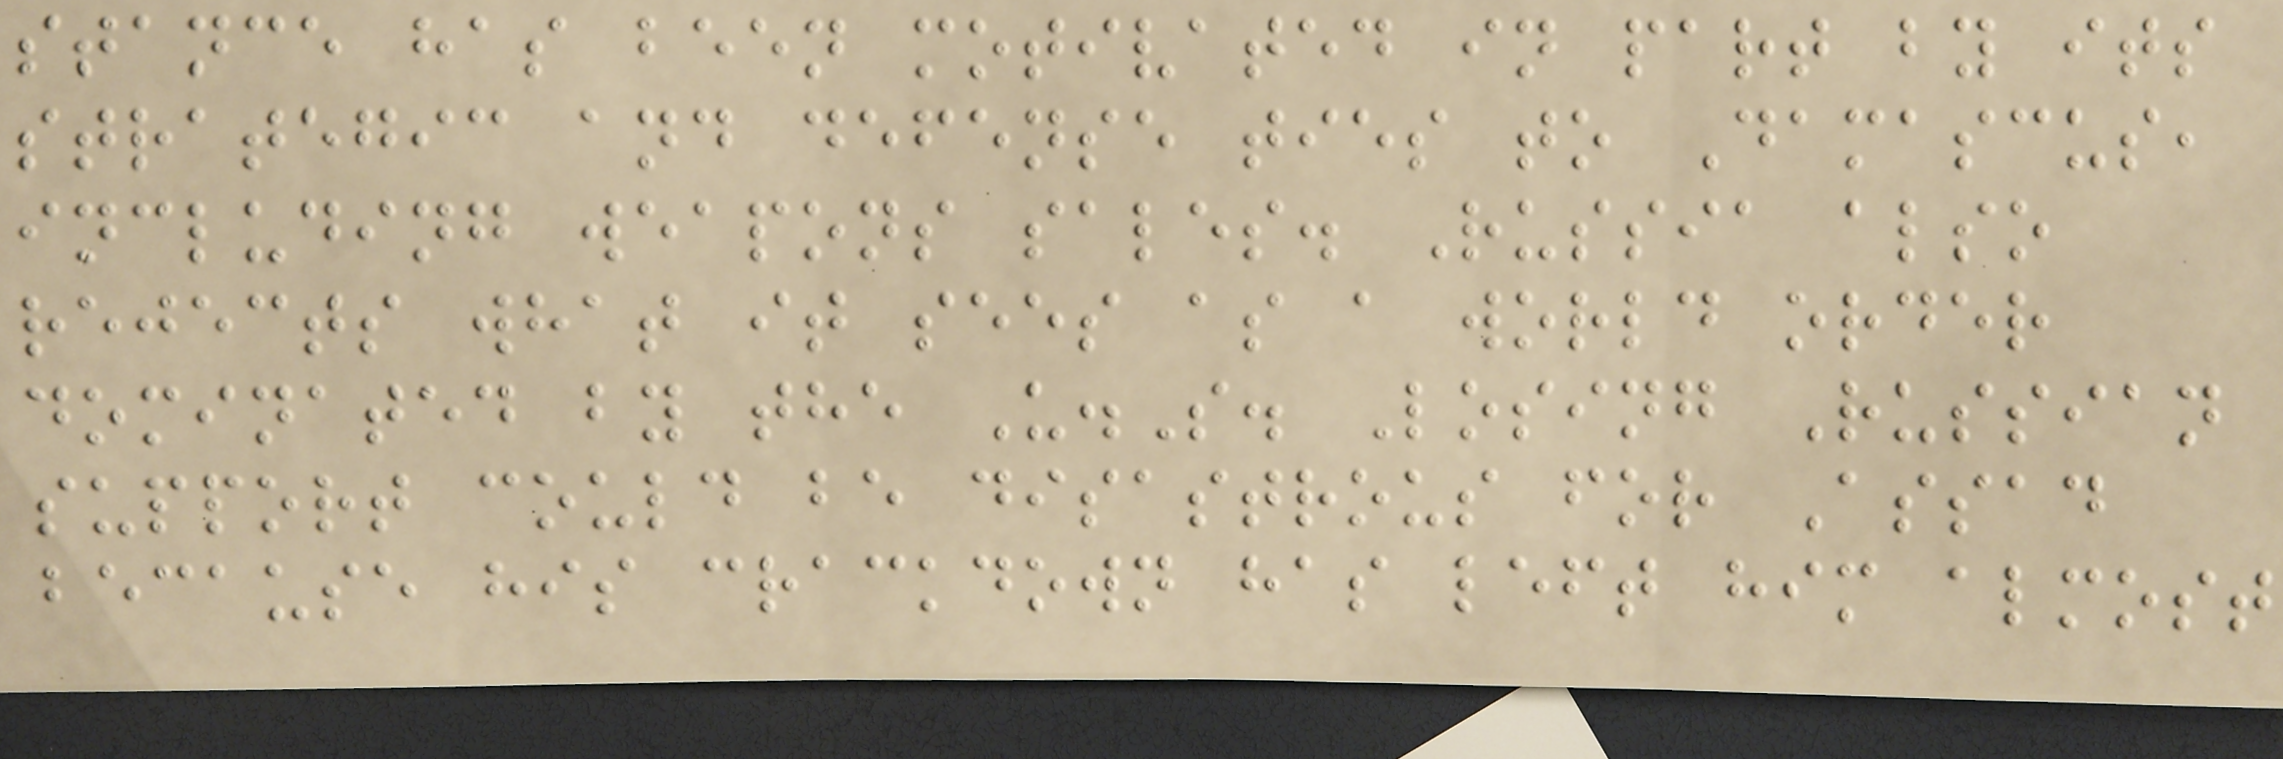stance has been motivated in part by its
strategic and defense ties to Damascus,
including weapons sales. Russia also
rejects what it sees as a world order
dominated by the U.S. Losing Russian
support could be disastrous for Assad
because his crackdown has left him almost
